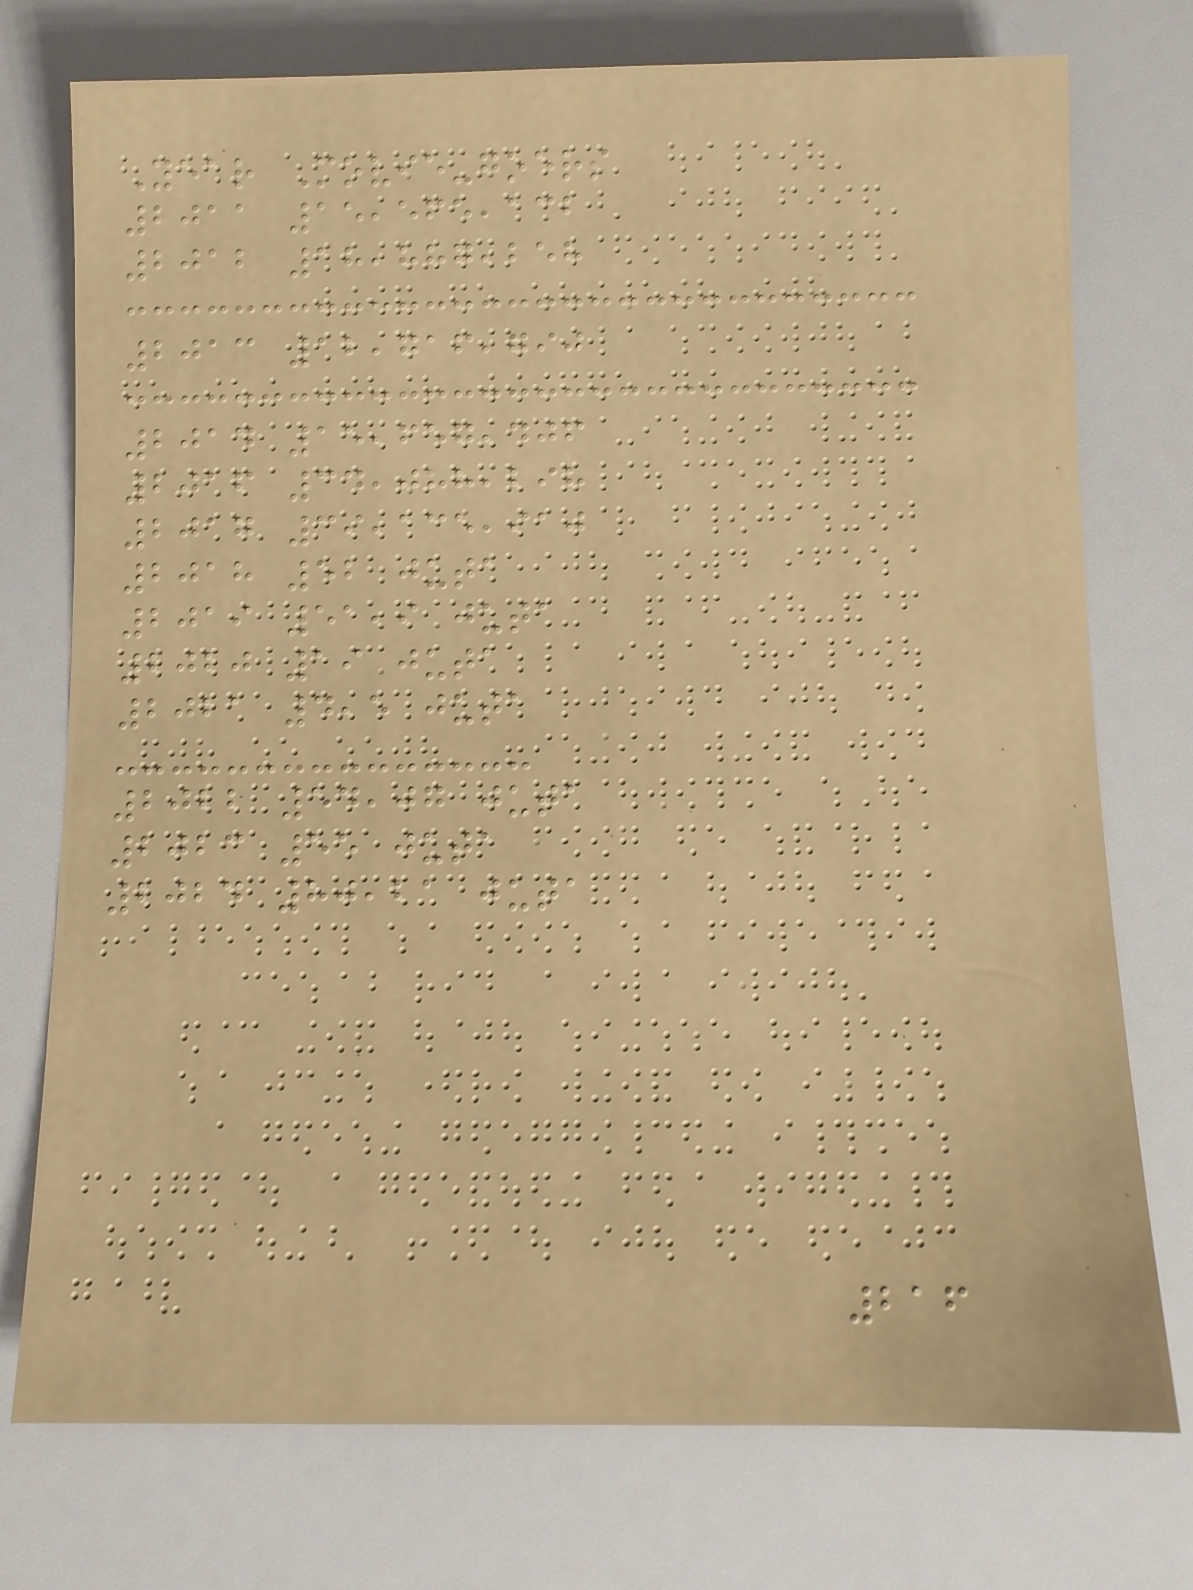Year Movie-goers
2011 15,565,132
2012 18,887,258
2013 12,716,790
2014 15,657,406
2016 34,088,298
2017 39,135,910
2018 52 juta
2019 51,9 juta
2020 19 juta
2021 4,5 juta
2022 54,07 juta
2023 55 juta
2024 80,21 juta
216
